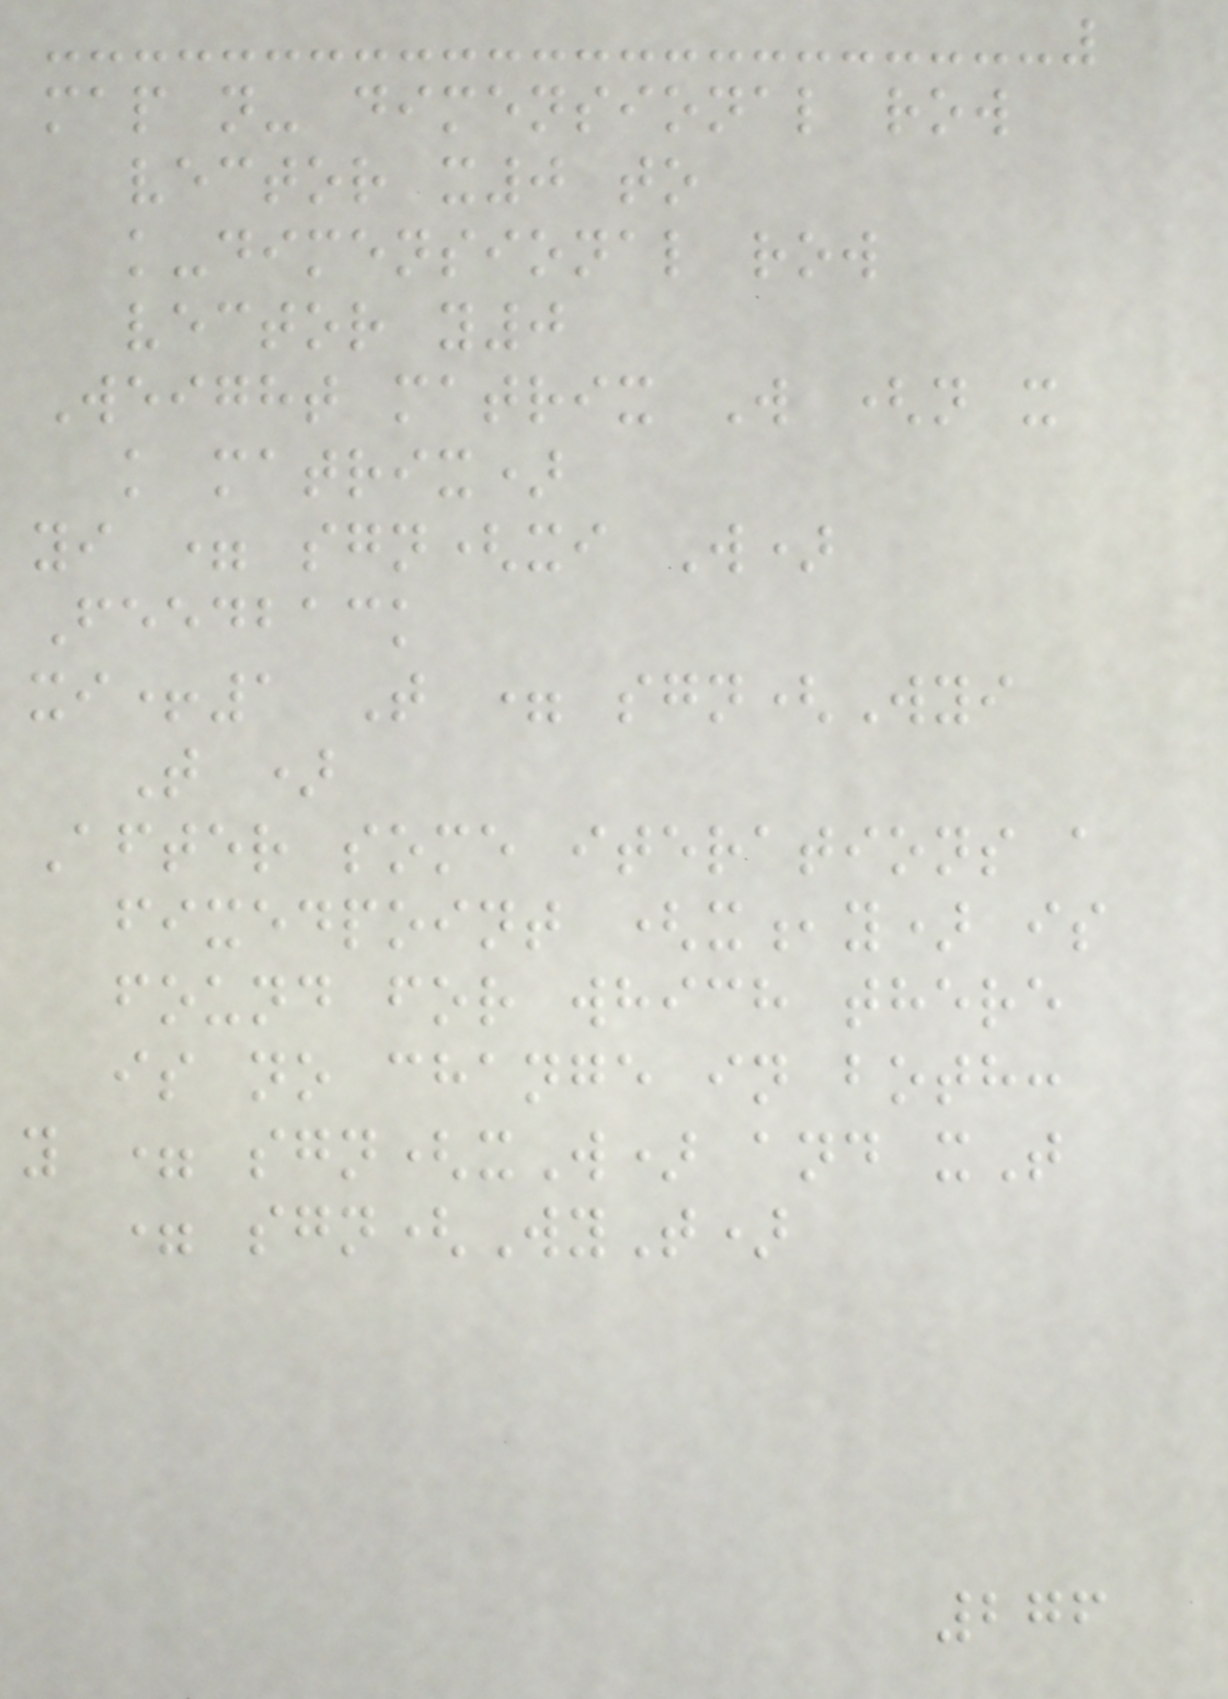map n- dimensional row
vector x0 to
k-dimensional row
vector y0
Weight matrix W (n x
k matrix)
yi = sgn(xi W)
Feedback
xi+1 T = sgn(Wyi
T )
After some iterations a
fixedpoint (x,y) is
found for which there
is no change in both:
y = sgn(xW) and xT
= sgn(WyT)
276
